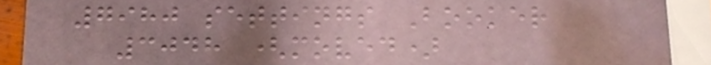7980 settings Booker
3048 (moved)
